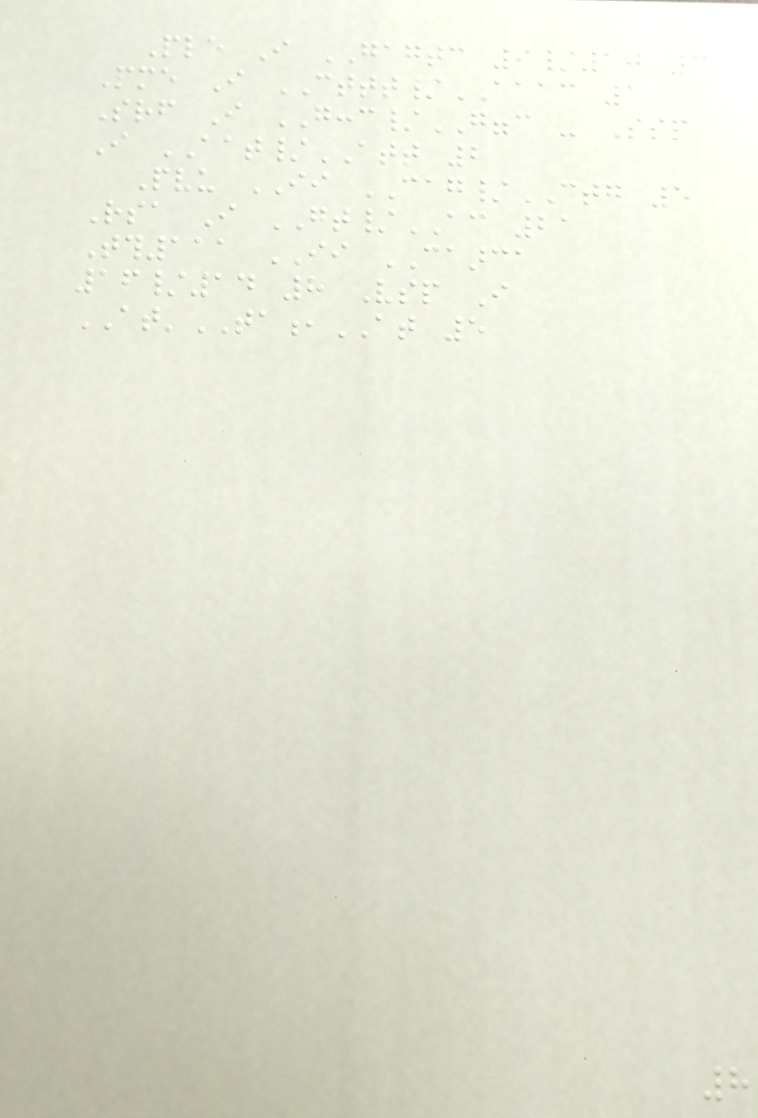Ple I GAGTC 9/10 3
Pme I CTTT/AAAC 1
Srf I GCCC/GGGC - Ssp
I AAT/ATT 2
Pvu II CAG/CTG 5
Rsa I GT/AC 21
Tth111 II CAARCA
16/14 8 Vsp I
AT'TA,AT 5
8
